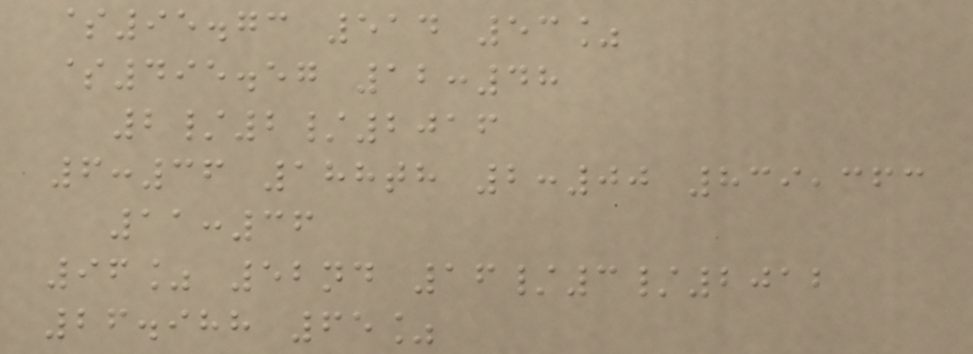$95.73 514 53%
$495.57 12:48
2/2/2016
6:36 188th 2:00 839,363
11:36
96% 52nd 16/3/2012
26.988 65%
